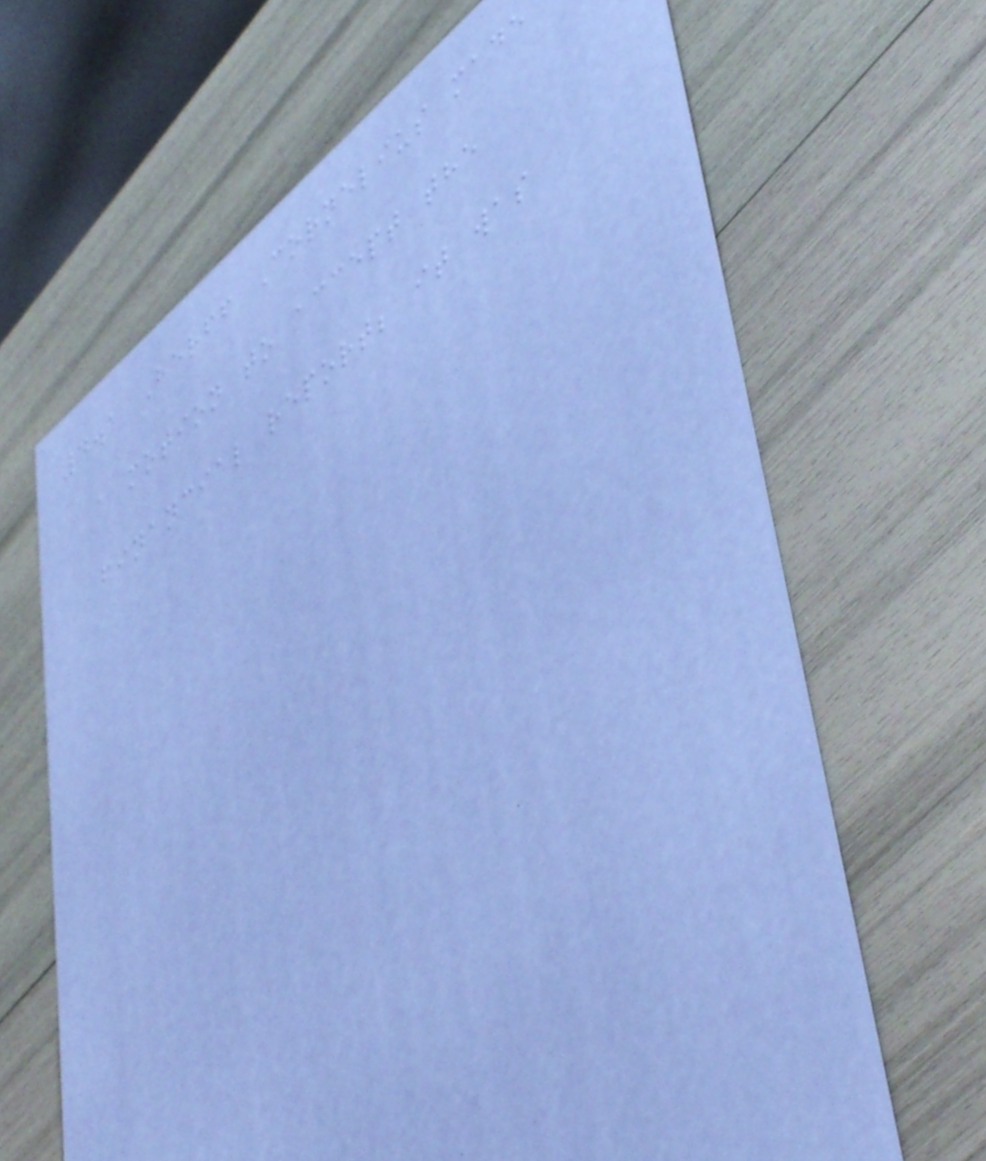4.1 Herff Cornelius made
a motion to accept the
financial report; it was
